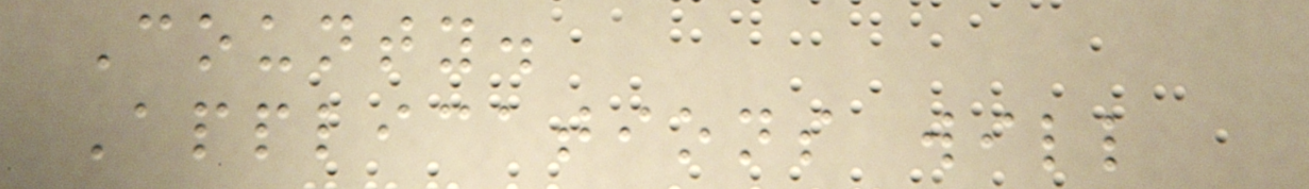County.
Applications will
